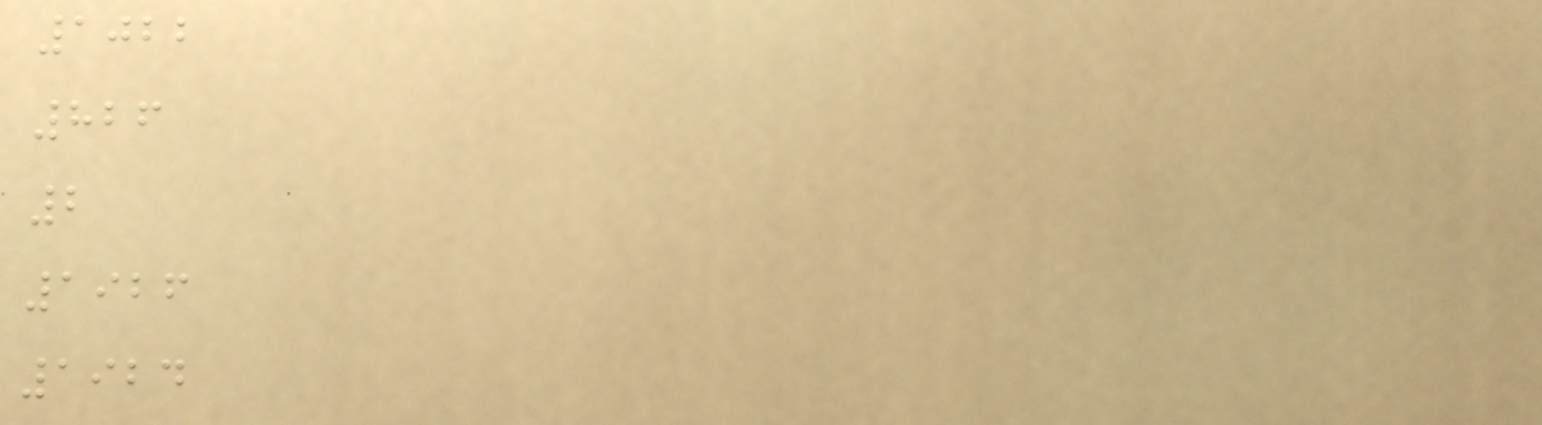1022
826
2
1926
1924
